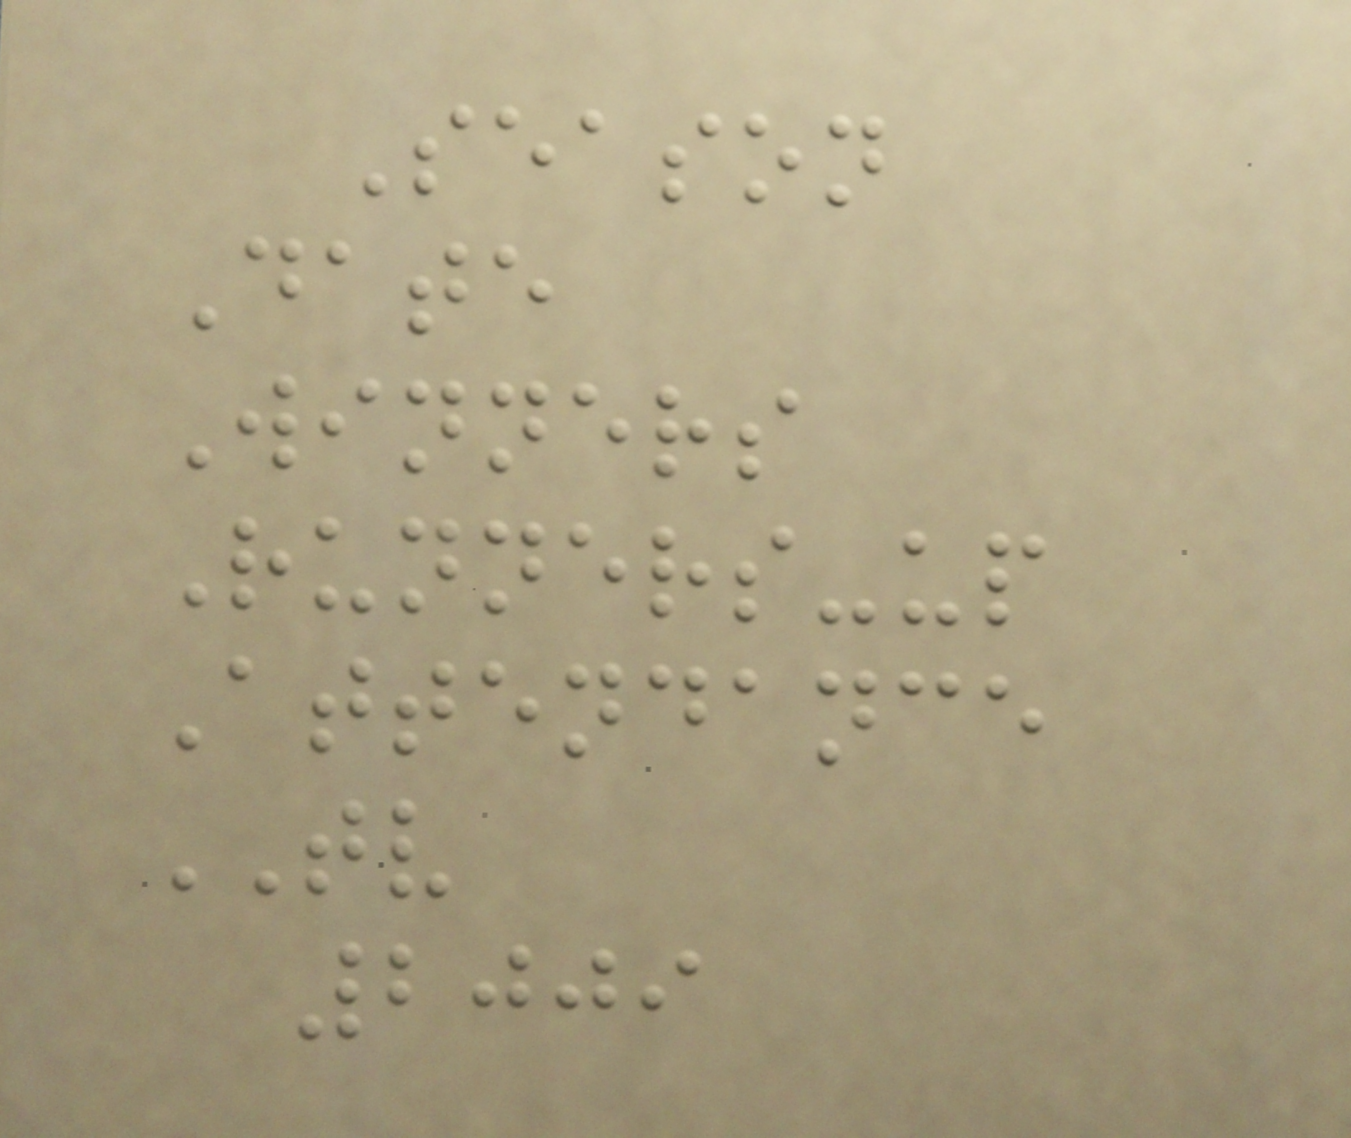Season
Date
Winners
Runners-up
Attendance
TV
2009
